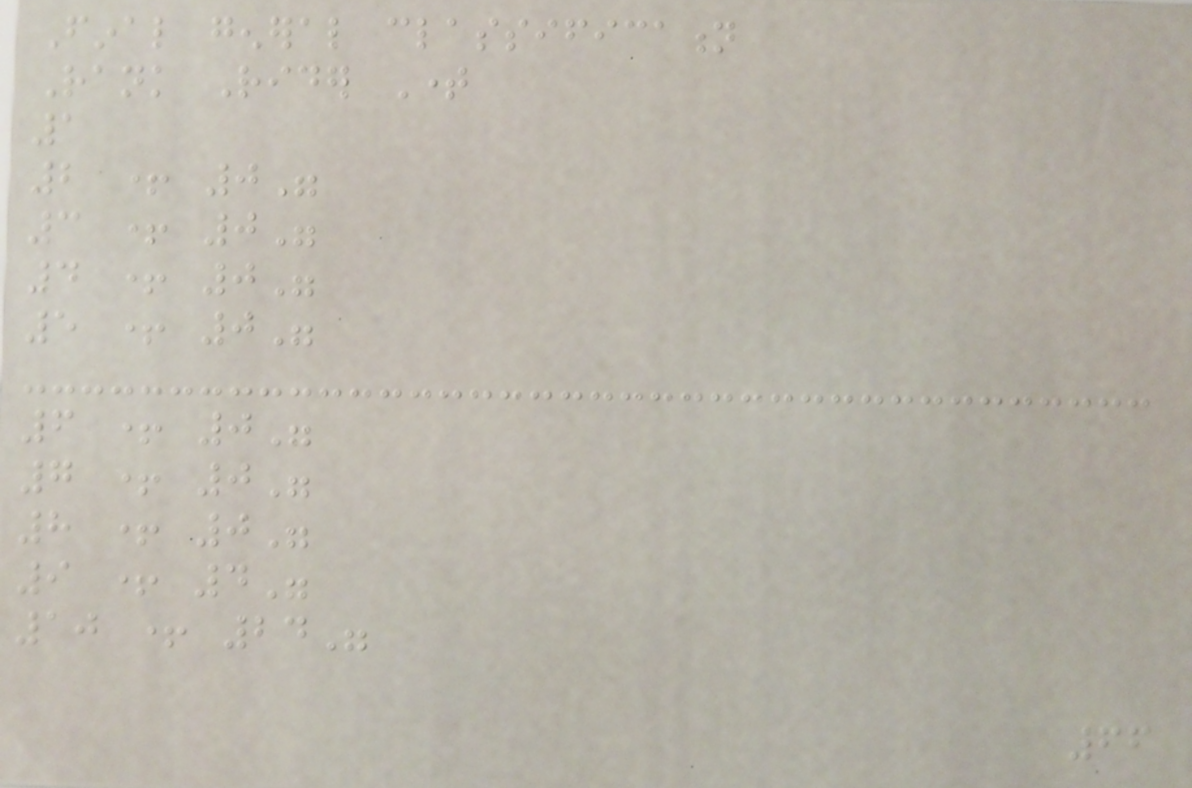Final general classification
Rank Rider Time
1
2 + 0"
3 + 0"
4 + 0"
5 + 0"
6 + 0"
7 + 0"
8 + 0"
9 + 4"
10 + 24"
66
